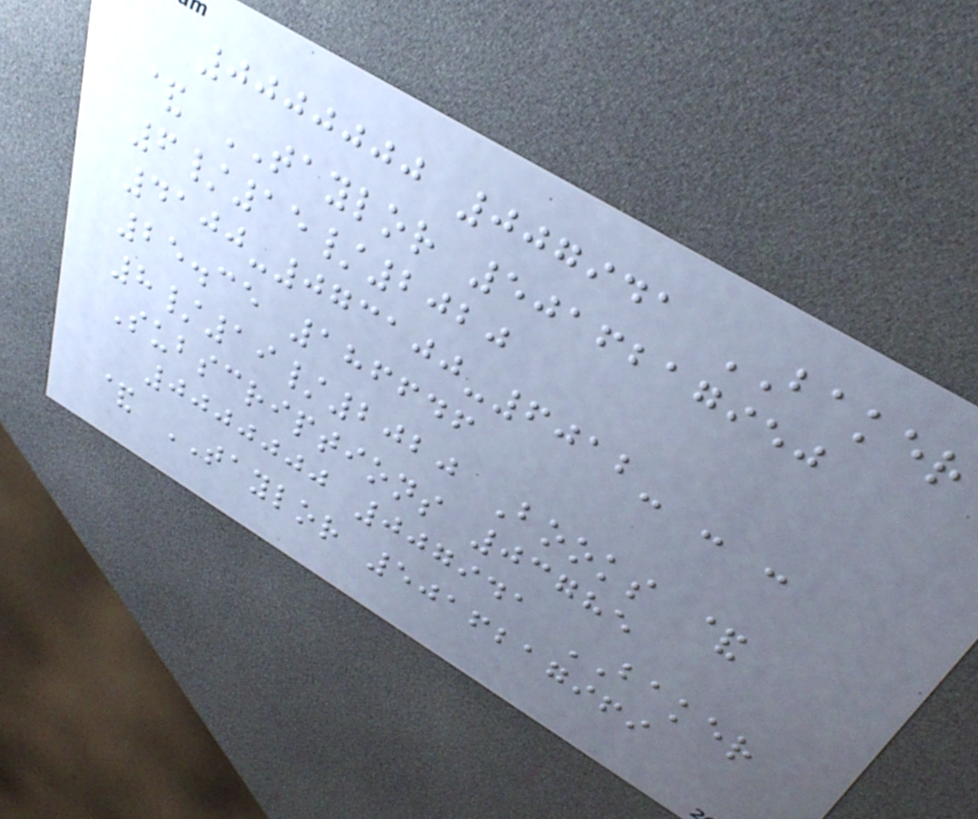0000000 007941 BAKER
& TAYLOR 5016217950
6/15/2020
4100-073100-6012- - -
25.35 186646
8/19/2020 Books &
Subscriptions 03785
0000000 007941 BAKER
& TAYLOR 5016217969
